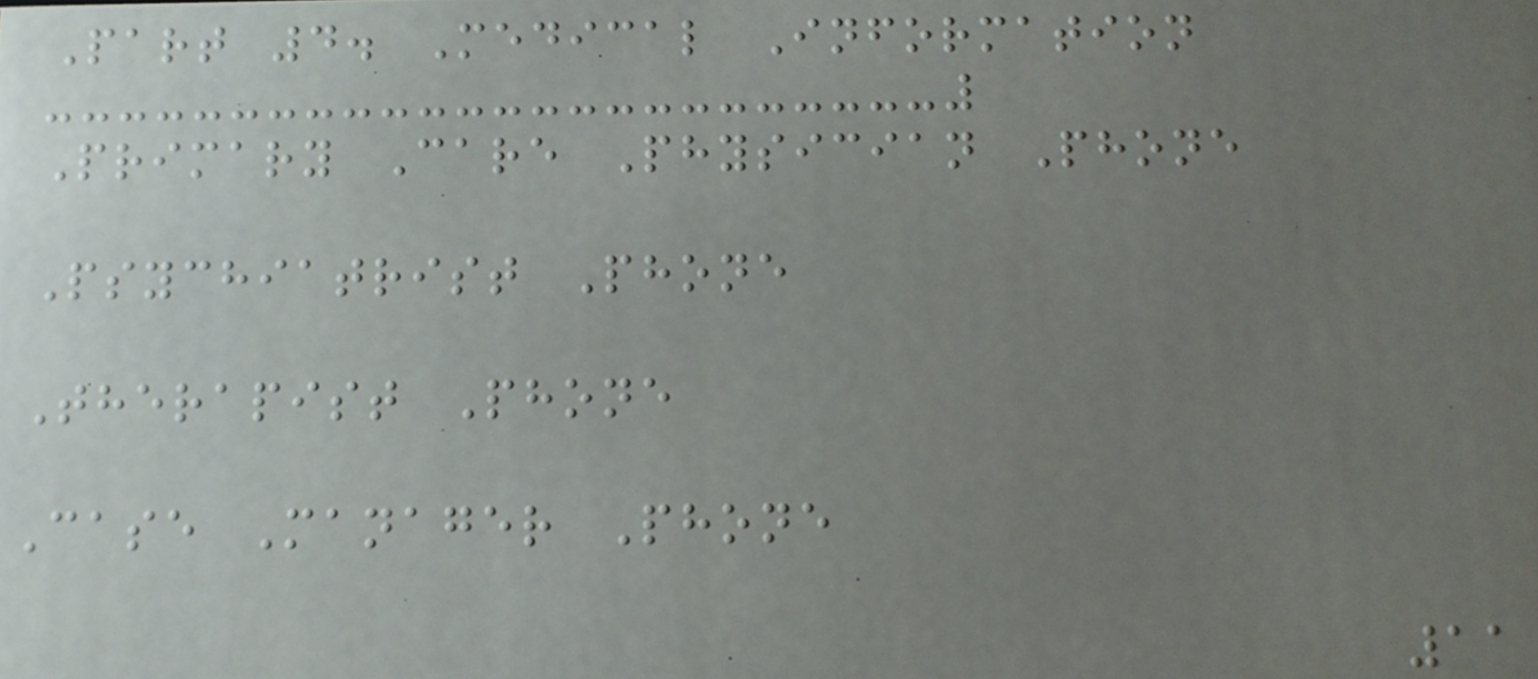Part 4. Medical Information
Primary Care Physician Phone
Psychiatrist Phone
Therapist Phone
Case Manager Phone
11
